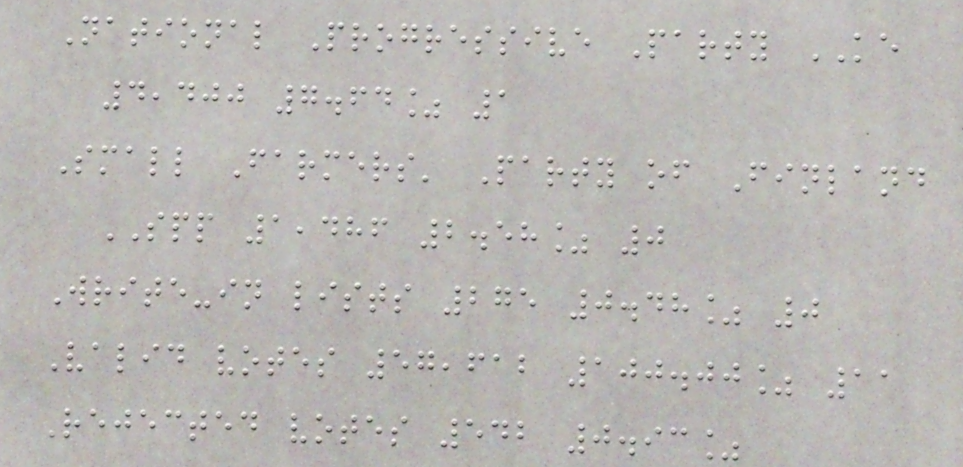National Progressive Party KE
4,400 7.64% 1
Small Farmers' Party of Finland
SPP 1,486 2.58% 0
Write-in lists 275 0.48% 0
Valid votes 57,612 100.00% 11
Rejected votes 542 0.93%
